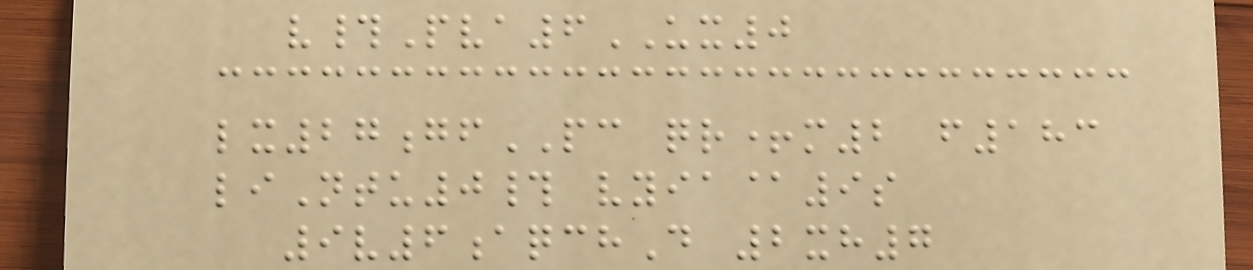v#Pva6UX0
lx27gfPC qr+m2 f183
liNtu0# vyia@9s
9v6aqchD 2xh7
